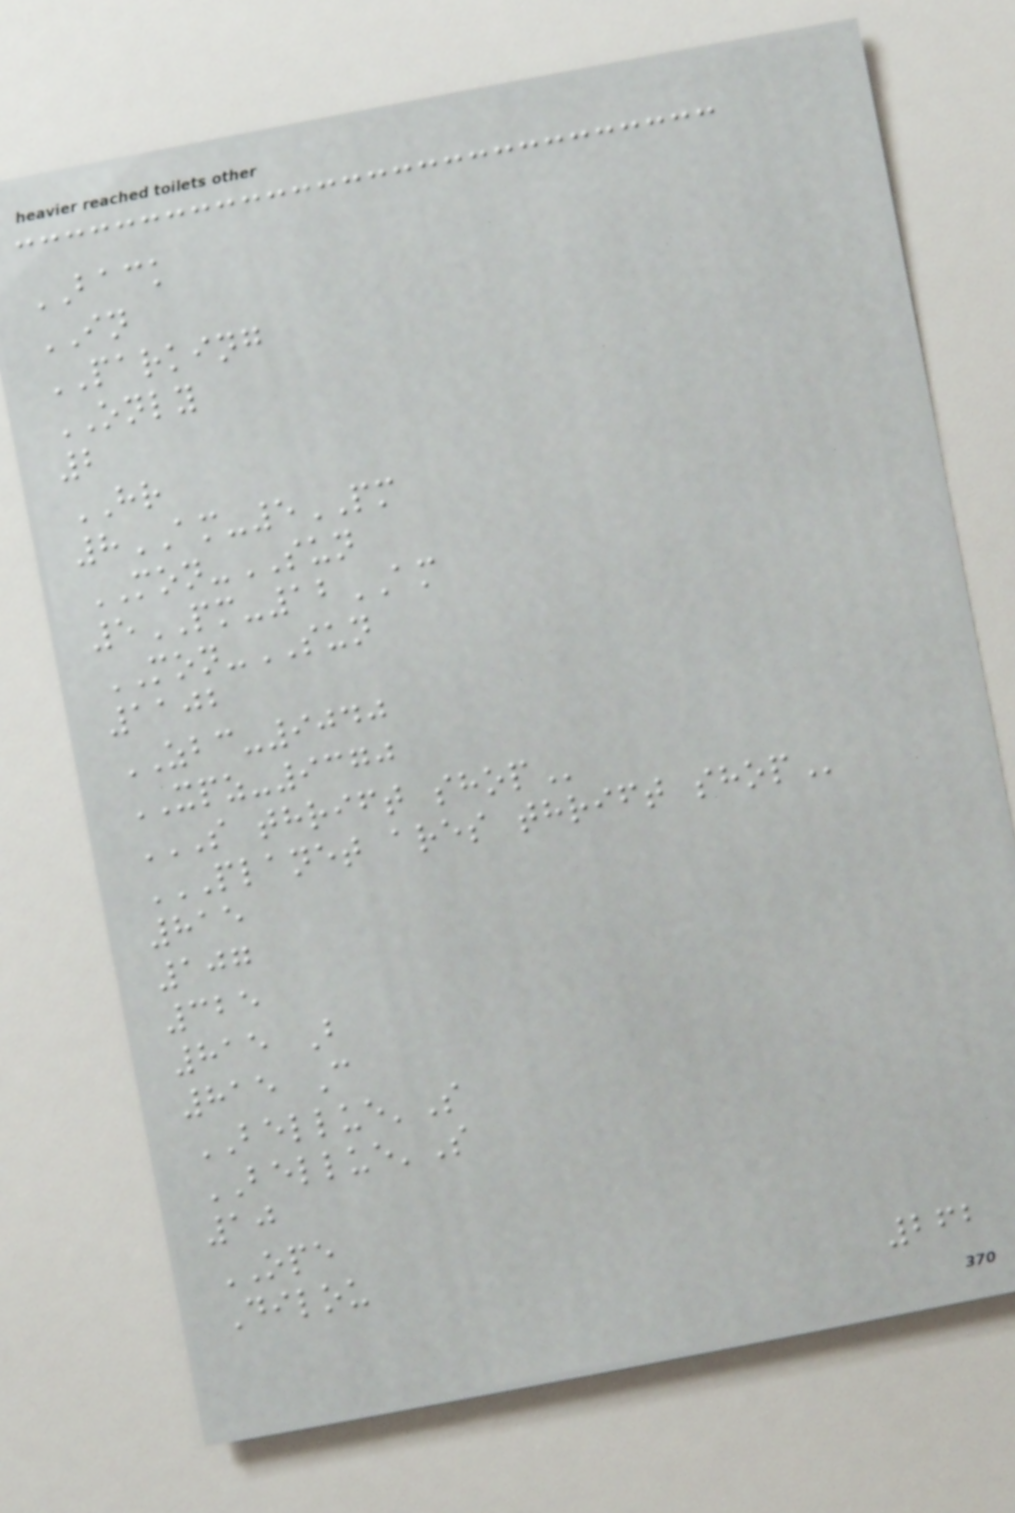BACK
IN
PARKING
ONLY
2
HR
8AM-5PM
MON-SUN
5PM-12AM
MON-SUN
1102
ZBC-9040
XPZ-9370
S THRIFT SHOP
PLANET ARES THRIFT SHOP
815
107
325
815 B
815 C
BELLUE'S
BELLUE'S
10
OPE
Dilou
262
